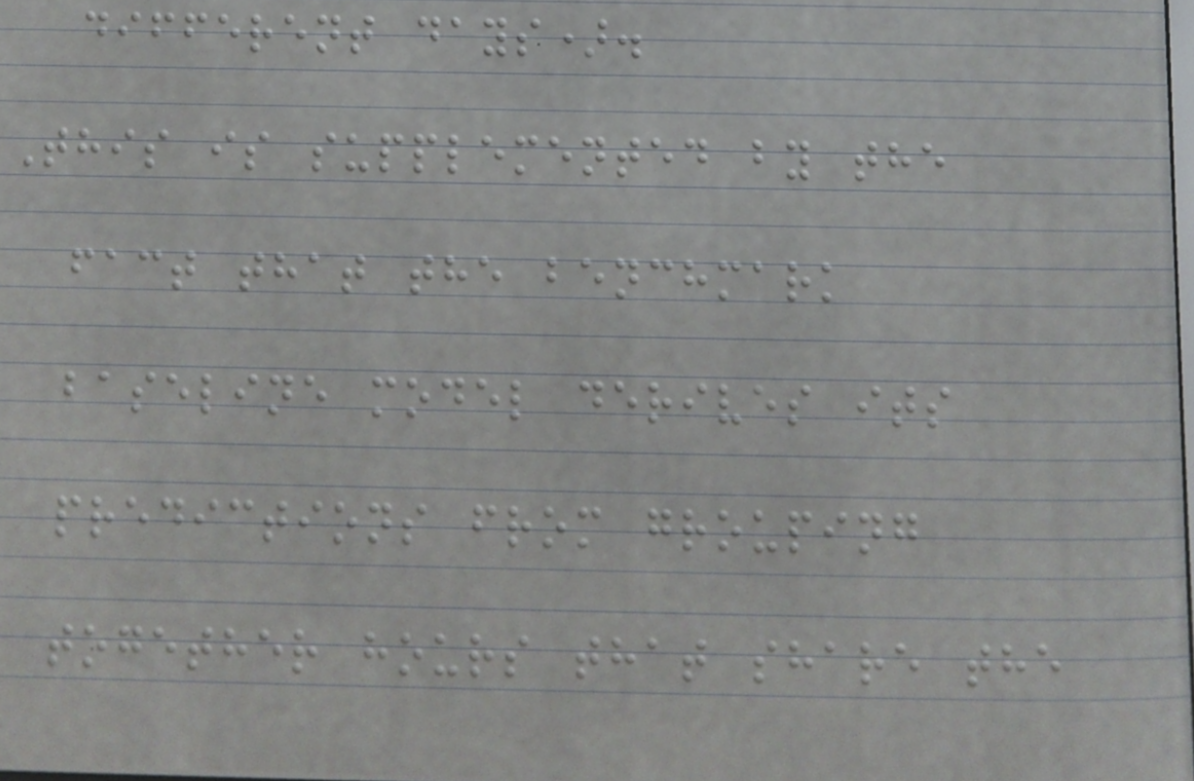different days).
This is supplemented by the
fact that the benchmark
baseline model derives its
predictions from grouping
together hours that share the
